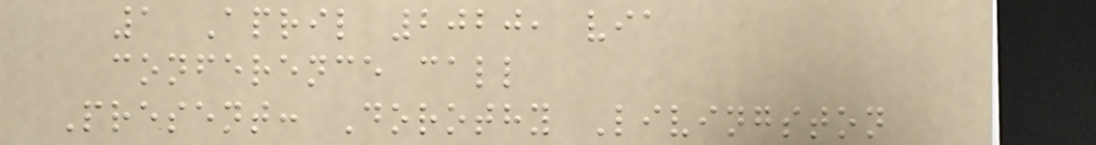1 April 2020, via
conference call
Present: Dorothy Livingston
